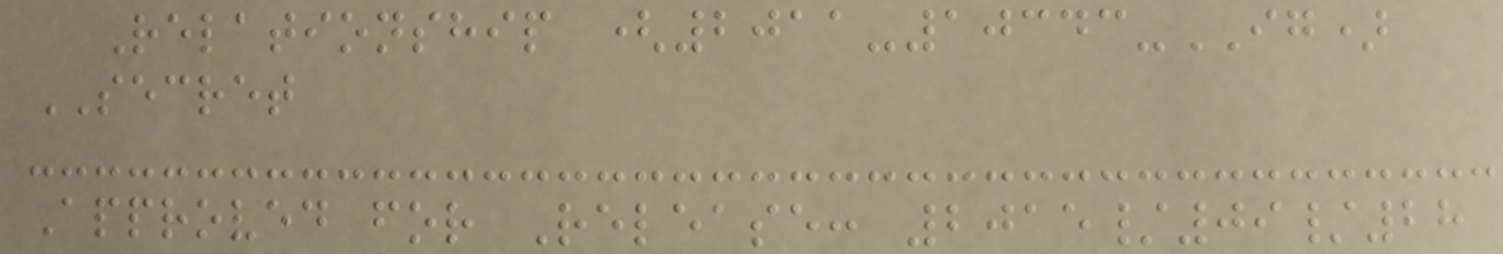Relationship (2011-10343-IG)
SECRET
Approved for Release: 2015/09/28
